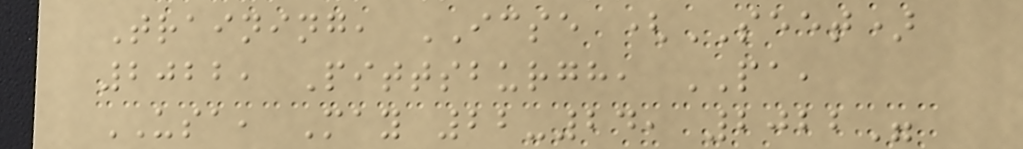Training, ICSE (SEET)
2022, Pittsburgh, PA,
USA, May 22-24, 2022"
